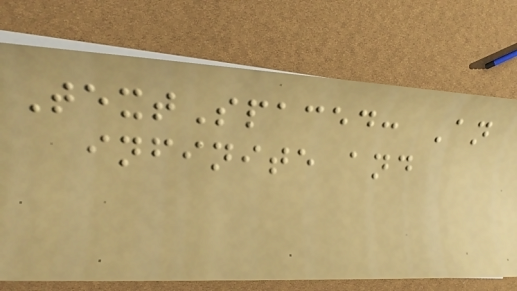TextSpaced: An
infinite and
